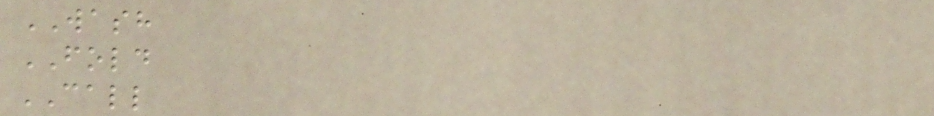WASH
FOLD
CALL
